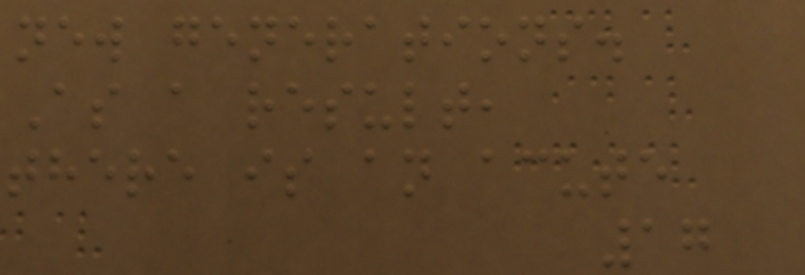new generations.
As a result,
there is an acute
17
